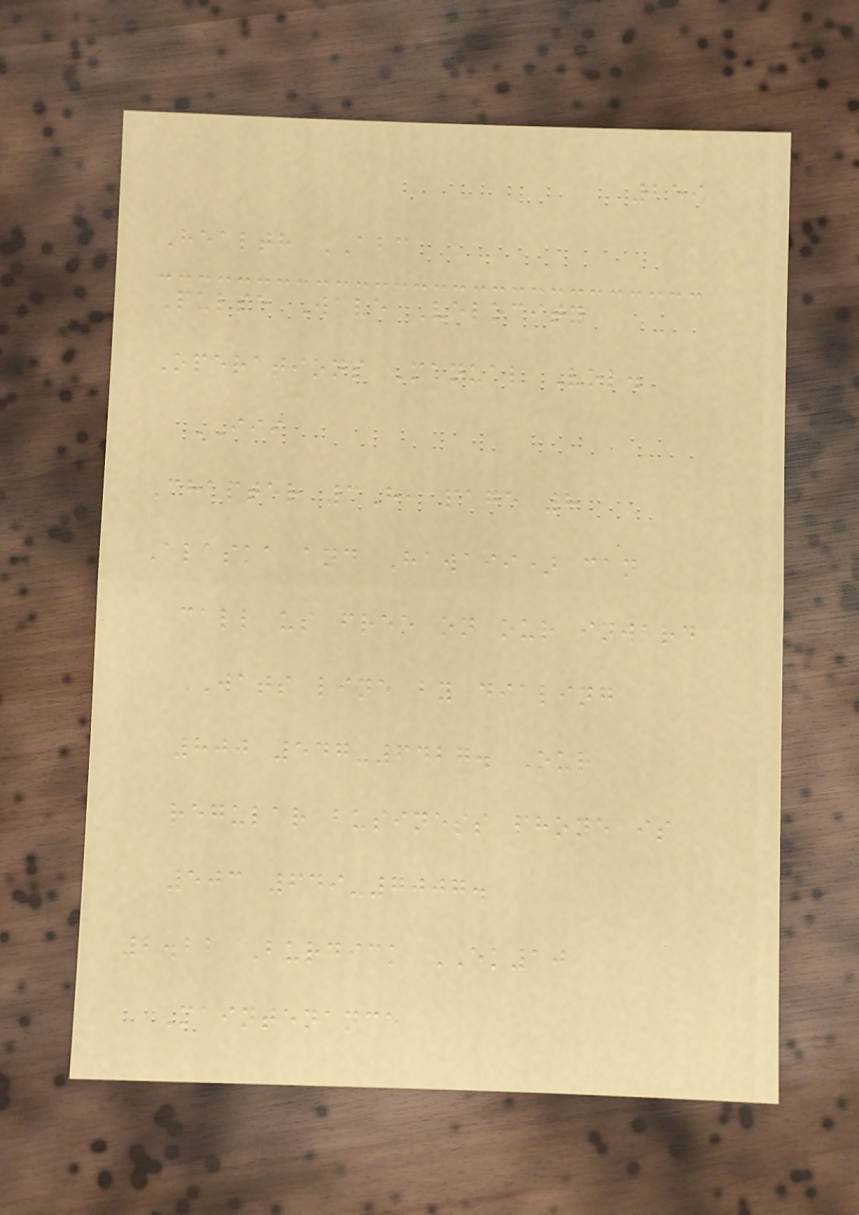259
Health ABC
Pulse Wave Velocity
Operations Manual Vol.
III
Chapter 3H, page 8
Alaska and Hawaii) can
call us free on our inward
WATS line by dialing
800 547-6427. Our
regular business phone is
503 649-7007.
2.22 Burdick EK10
Maintenance
